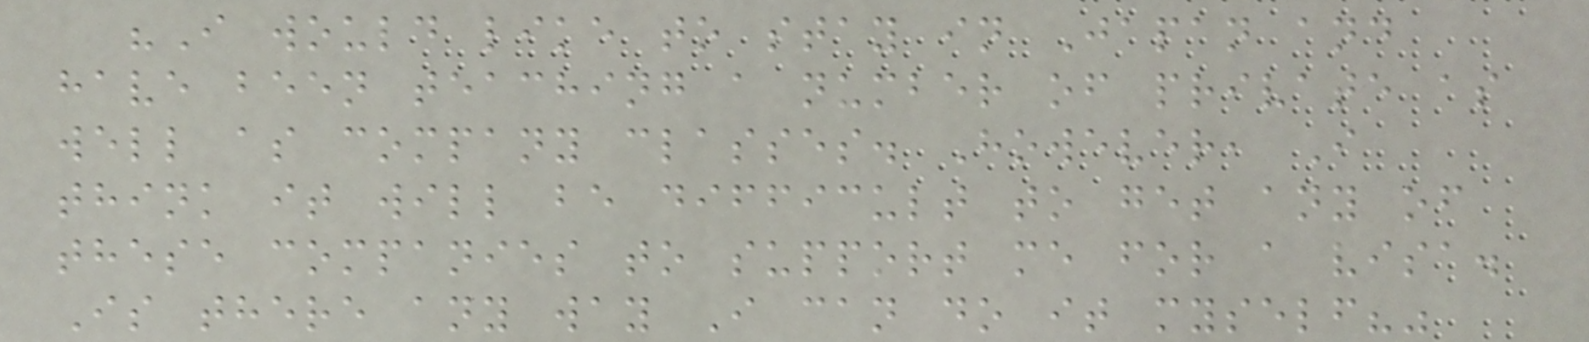"I would like to stay in Japan and
have been teaching a number of private as
well as company classes. However, I
think it will be difficult to get any of
these companies to support me for a visa.
Is there any way I can do it myself?"
